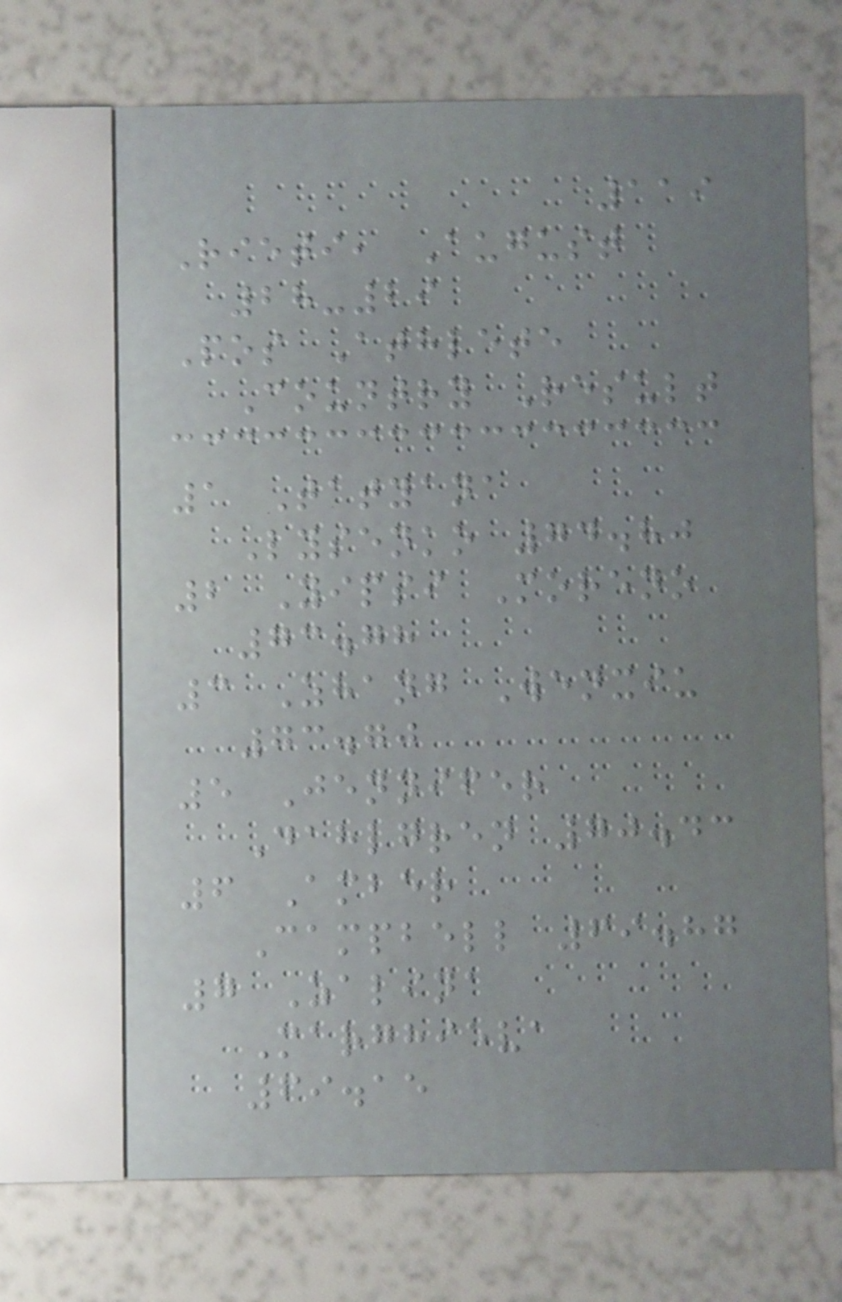119
Rieti, August
28-29
Pos Athlete
Country Result
1 Tatyana
Lysenko 74.80
2 Yipsi Moreno
73.78
3 Zhang Wenxiu
73.70
5 Jennifer
Dahlgren 70.43
6 Amber
Campbell 69.87
7 Zalina
Marghieva
69.15
